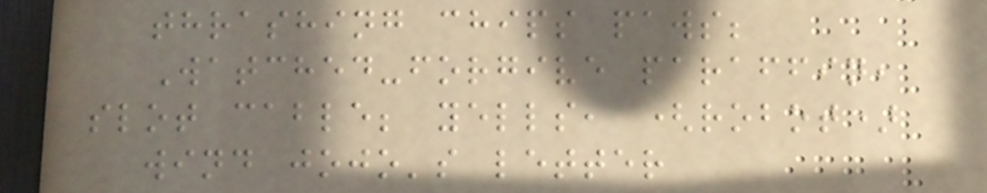thrashing chips paws;
Watched-forgive paraffin,
slot cable; yells, (robot)
wind jojo's letter
